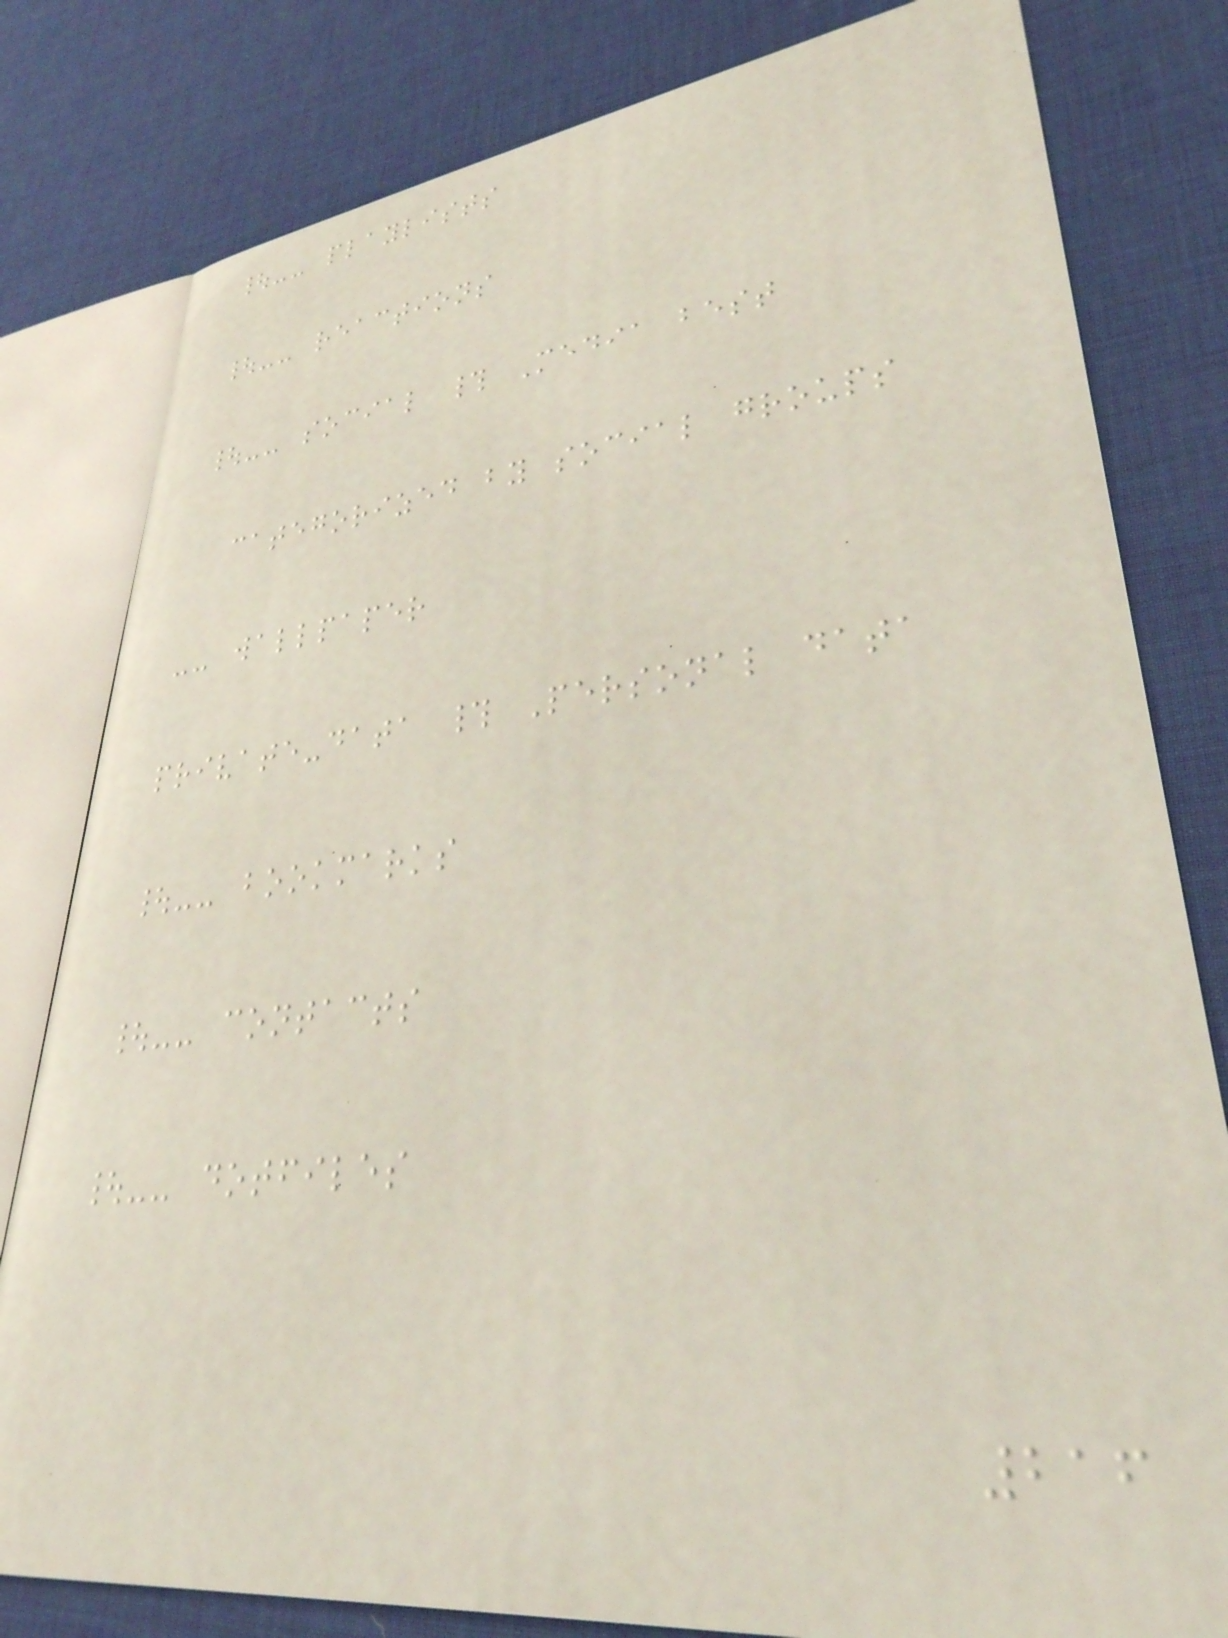|-- playlists
|-- reactions
|-- social # Media best
categorized by social groups
-- wallpaper
private-data # Personal data
|-- bookmarks
|-- contacts
|-- dotfiles
216
